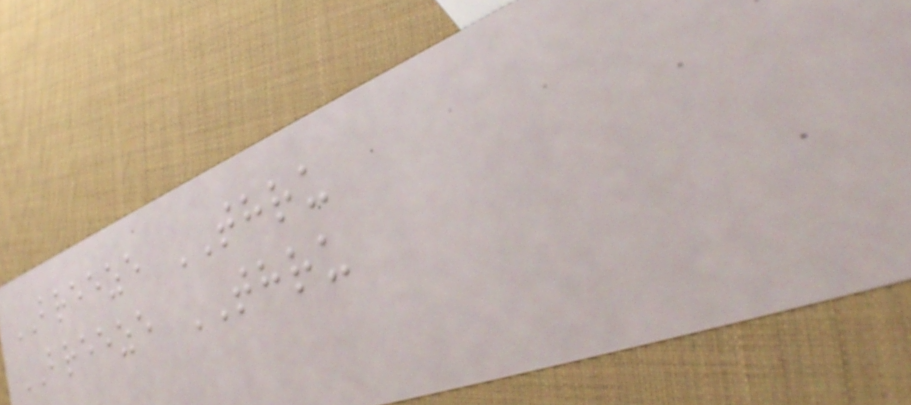BREEZE THRU
BREEZE THRU
